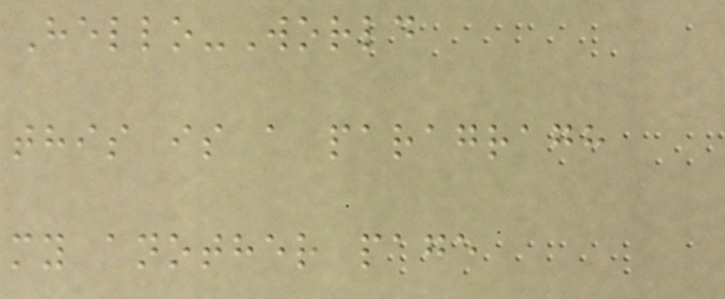Hello-World
this is a paragragh
my another page
